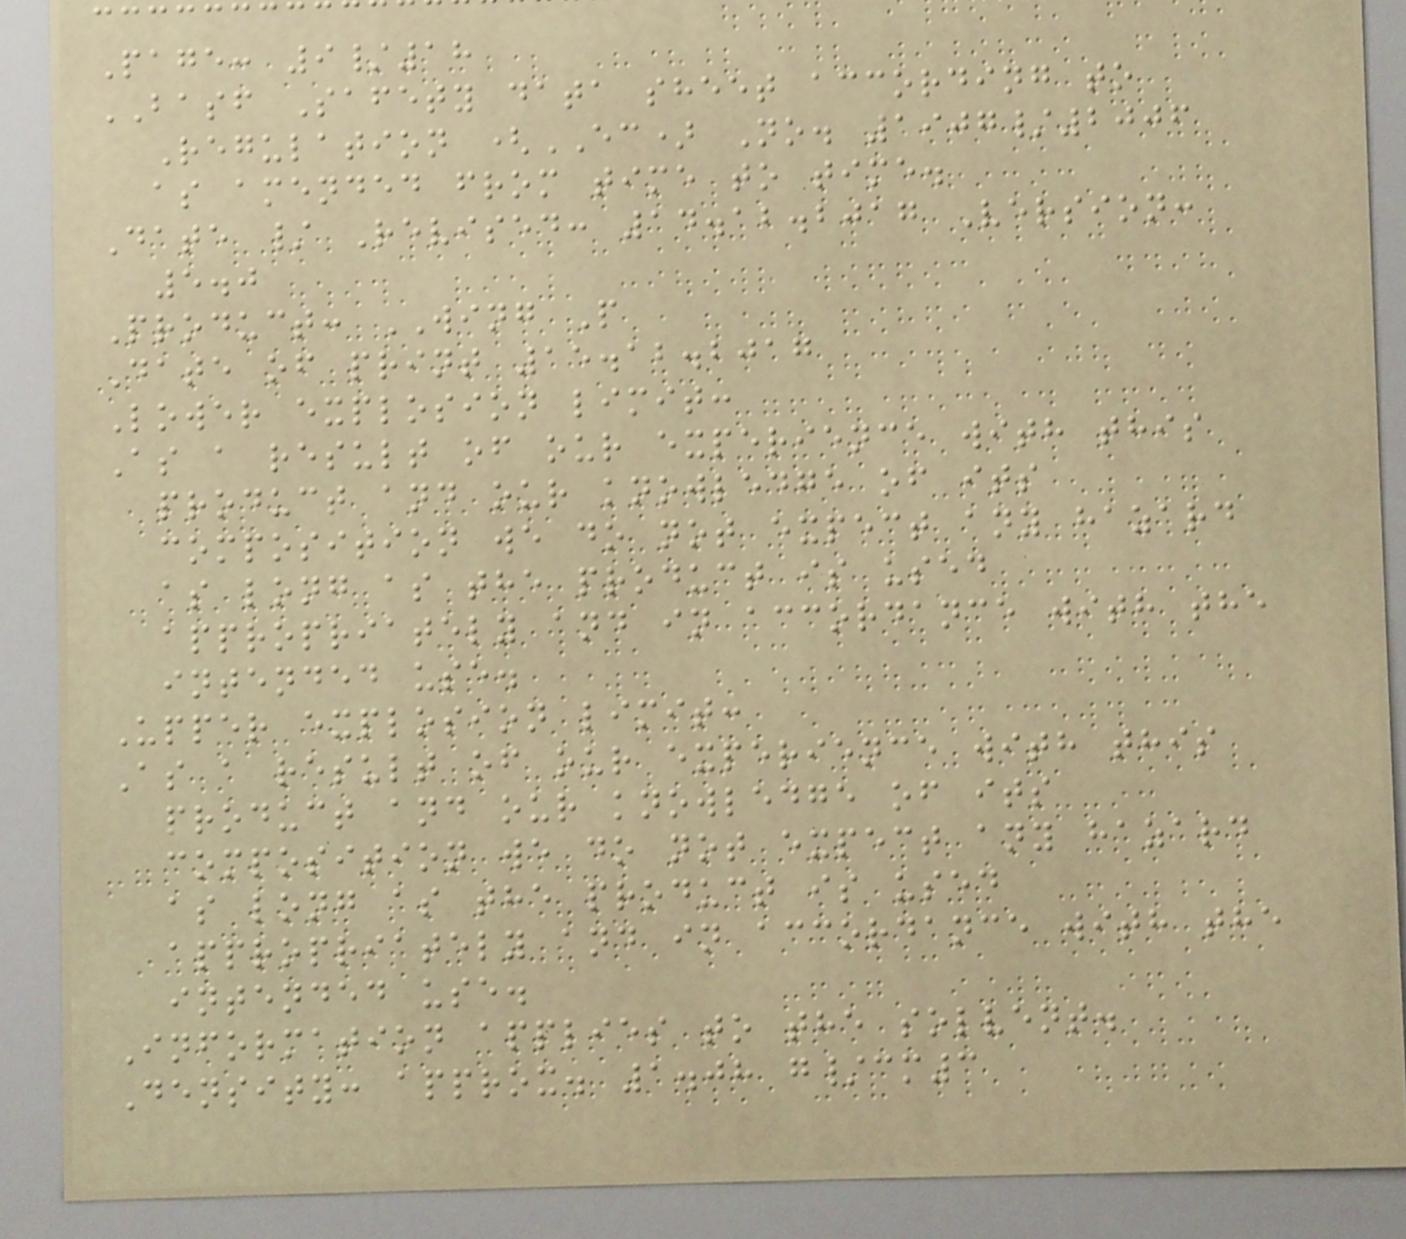Page: 9/18
BASF Safety data sheet according to
Regulation (EC) No. 1907/2006
as amended from time to time.
Date / Revised: 14.12.2017 Version:
5.0
Product: WING P
Date of print 15.12.2017
Lower explosion limit:
As a result of our experience with this
product and our knowledge of its
composition we do not expect any hazard
as long as the product is used
appropriately and in accordance with the
intended use.
Upper explosion limit:
As a result of our experience with this
product and our knowledge of its
composition we do not expect any hazard
as long as the product is used
appropriately and in accordance with the
intended use.
Information applies to the solvent.
Density: approx. 1.08 g/cm3
